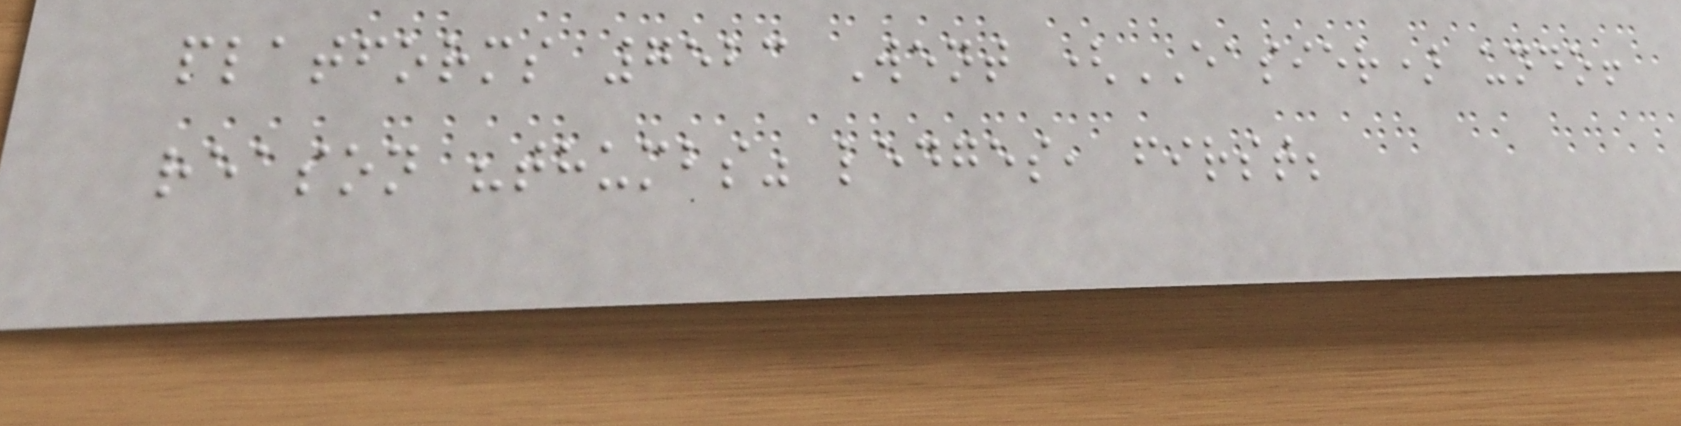platforms 7523 Went (EASIER) undo!
reason "thumbs" ledges, first;
